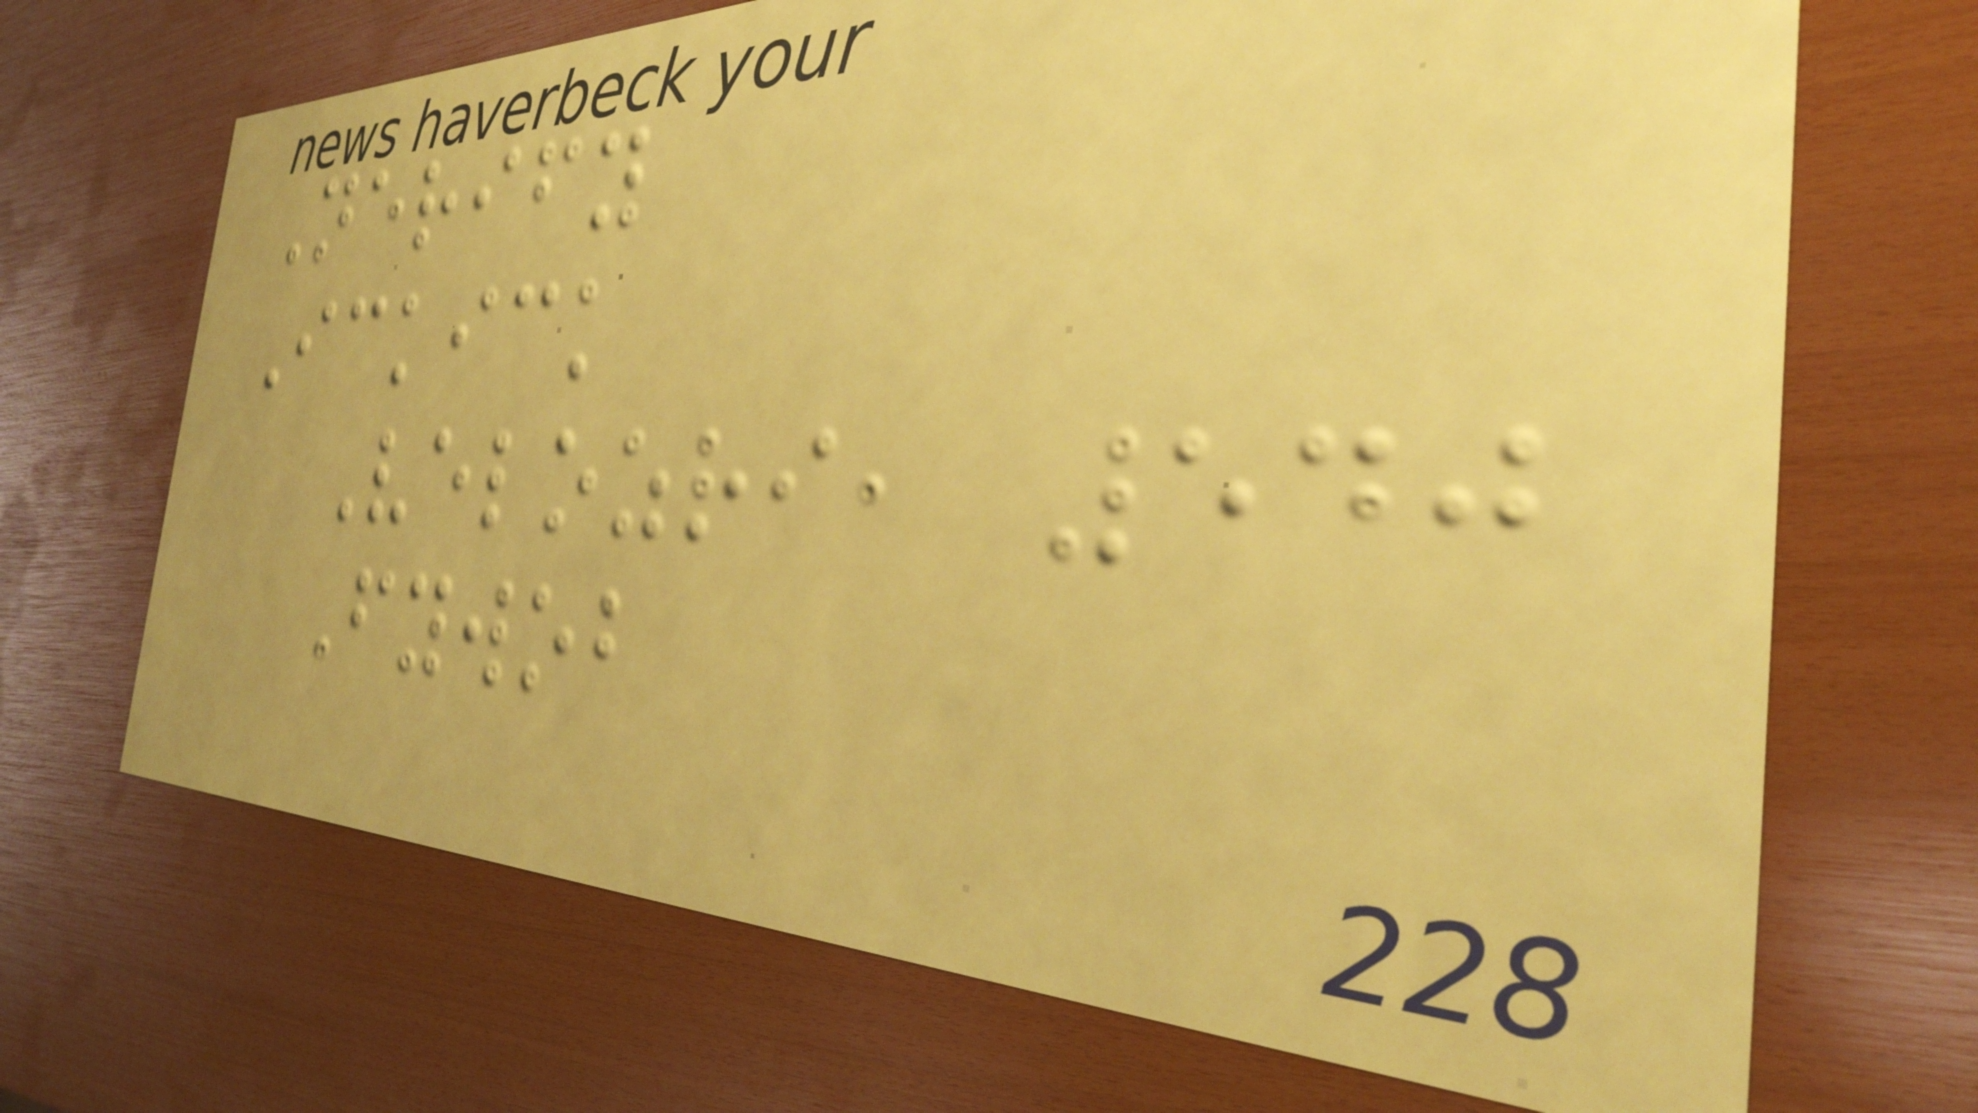Nerify
Ickick
Velozri, 540
Fywob
